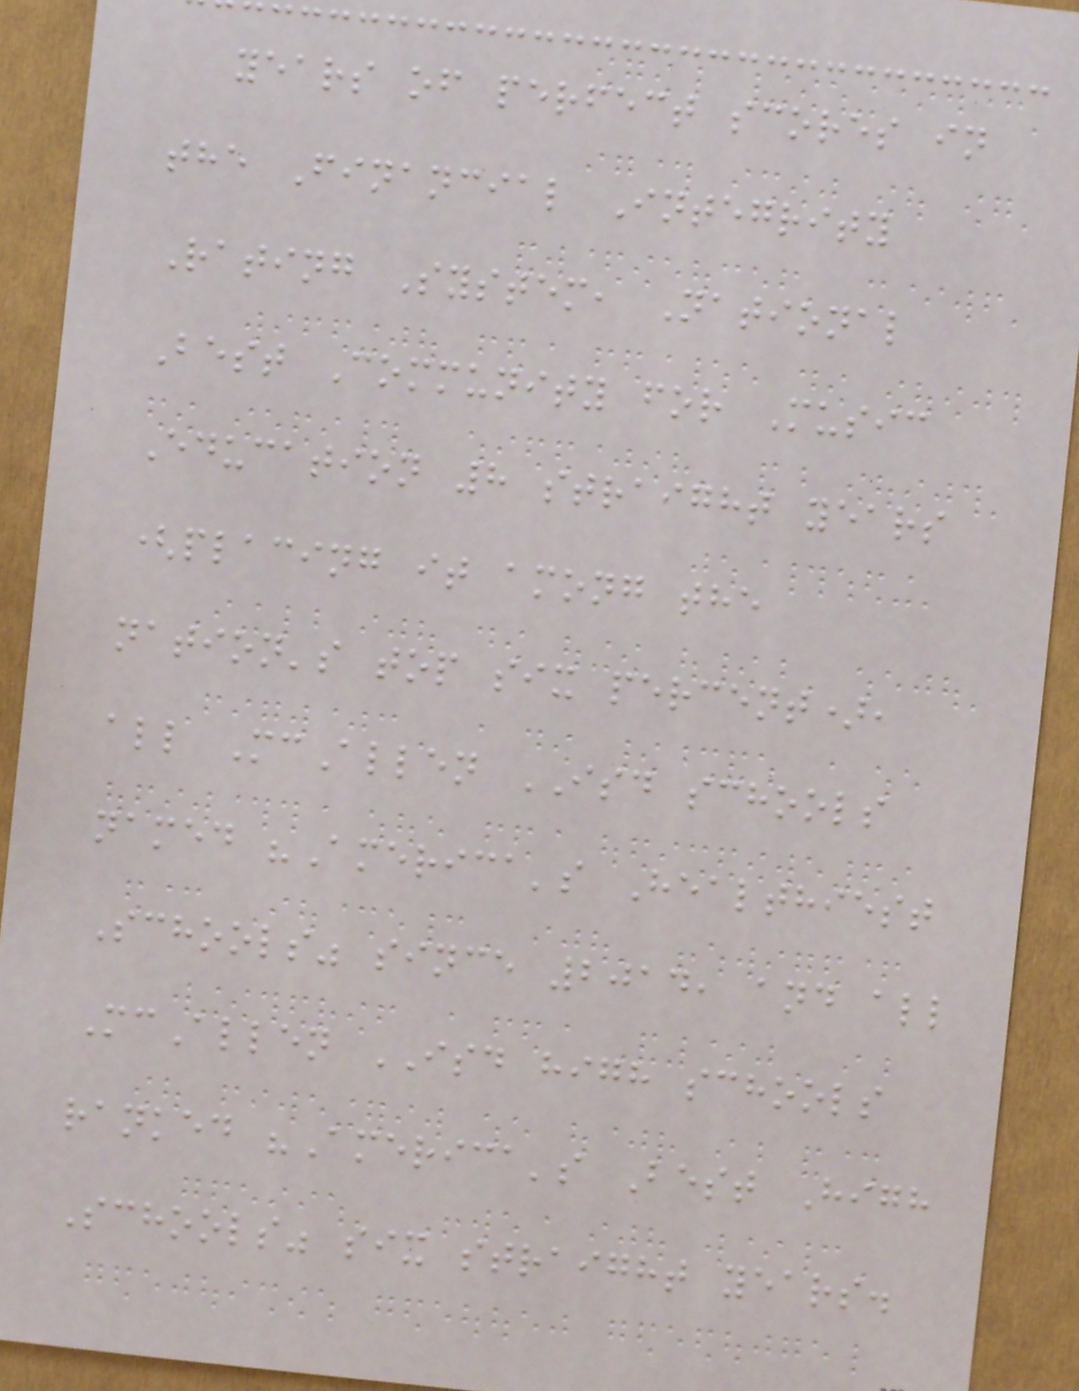years of perfect scores in
the Financial Integrity
Rating System, National
Best Community for Music
Education 8 straight years
(placing it among the
nation's top six percent),
all McAllen ISD schools
named "America's Healthiest
Schools" since 2014, and all
McAllen ISD high schools
ranked "America's Best High
Schools" six straight years.
